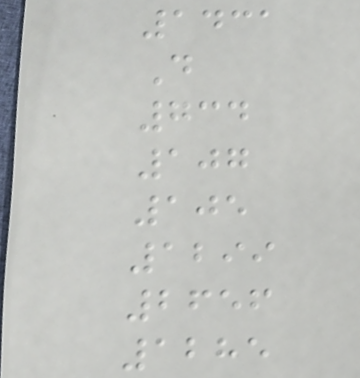1431
D
734
107
105
1299
2656
1285
